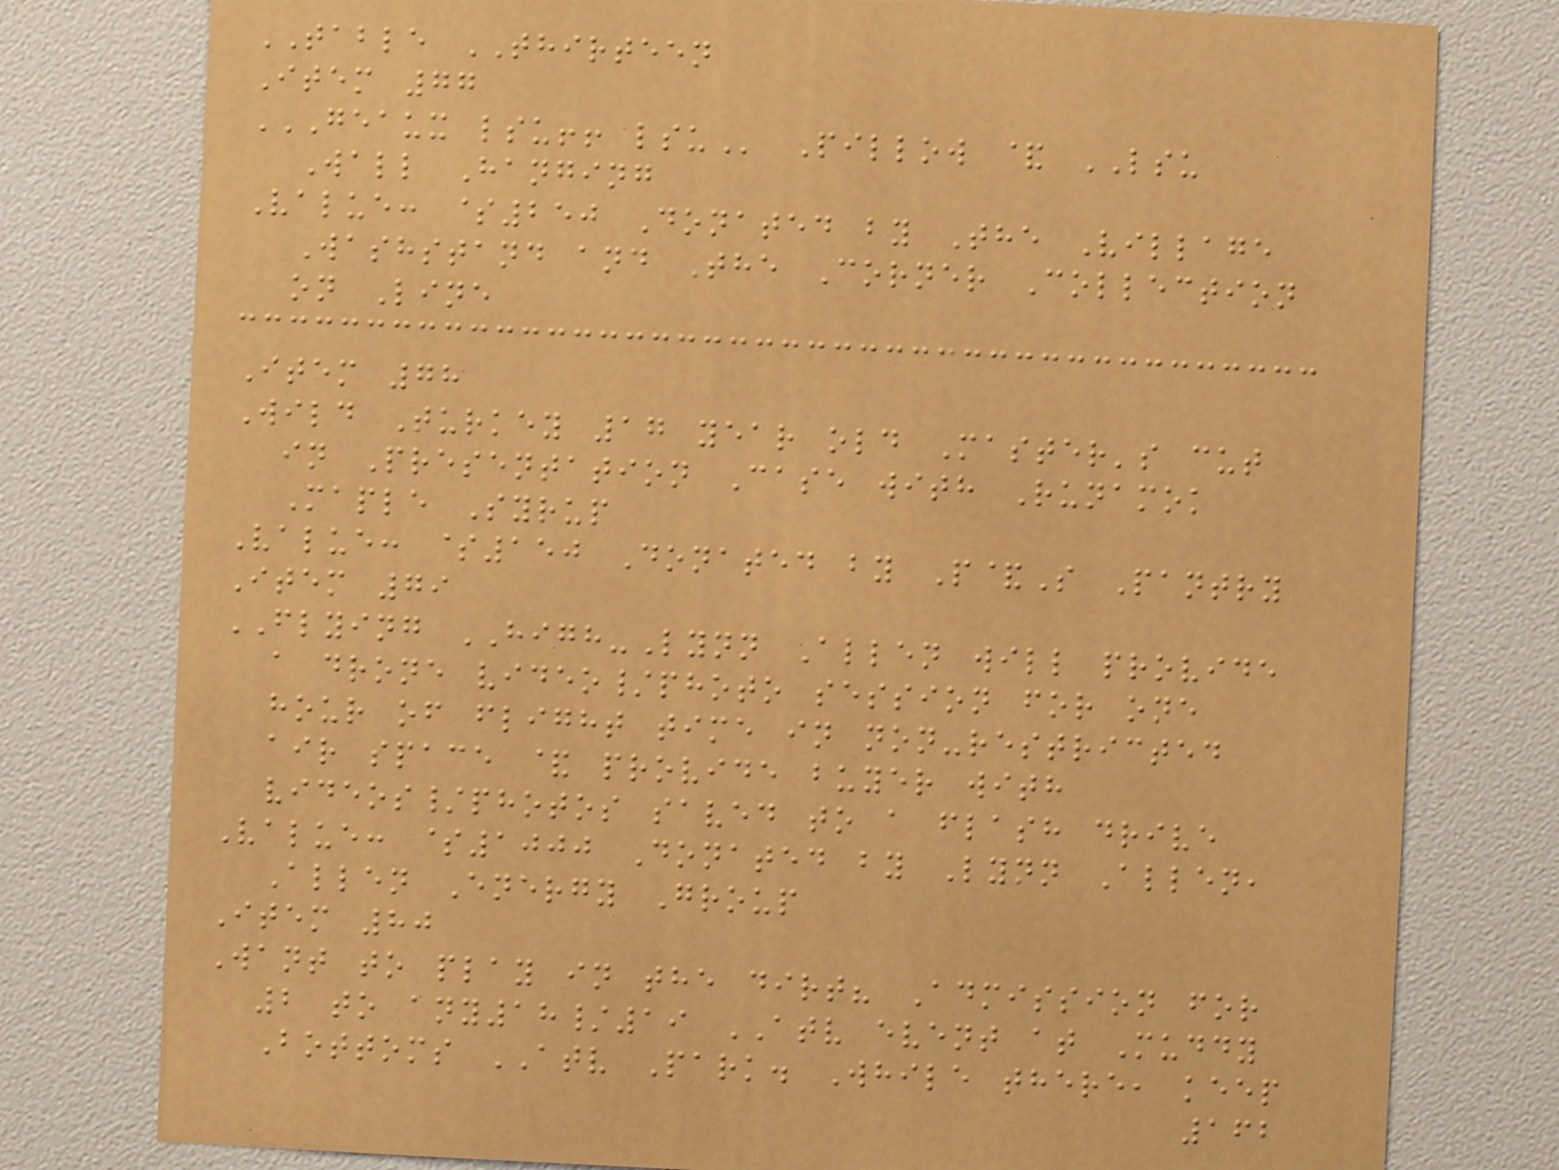TABLE THIRTEEN
Item 77
GEAUX LSU!! LSU Pillow & LSU
Wall Hanging
Value: $250 Donated by The Village
Washstand and The Corner Collection
on Line
Item 78
Wild Turkey 17 year old Master's cut
in Presentation Case with Runamok
Maple Syrup
Value: $150 Donated by P&S Pantry
Item 79
FLYING HIGH-Lynn Allen will provide
a drone video/photo session for one
hour of flight time in non-restricted
air space & provide buyer with
videos/photos saved to a flash drive
Value: $1000 Donated by Lynn Allen,
Allen Energy Group
Item 80
Want to play in the dirt? Admission for
2 to any18/19 ATV event at Muddy
Bottoms ATV Park. While there, keep
162
